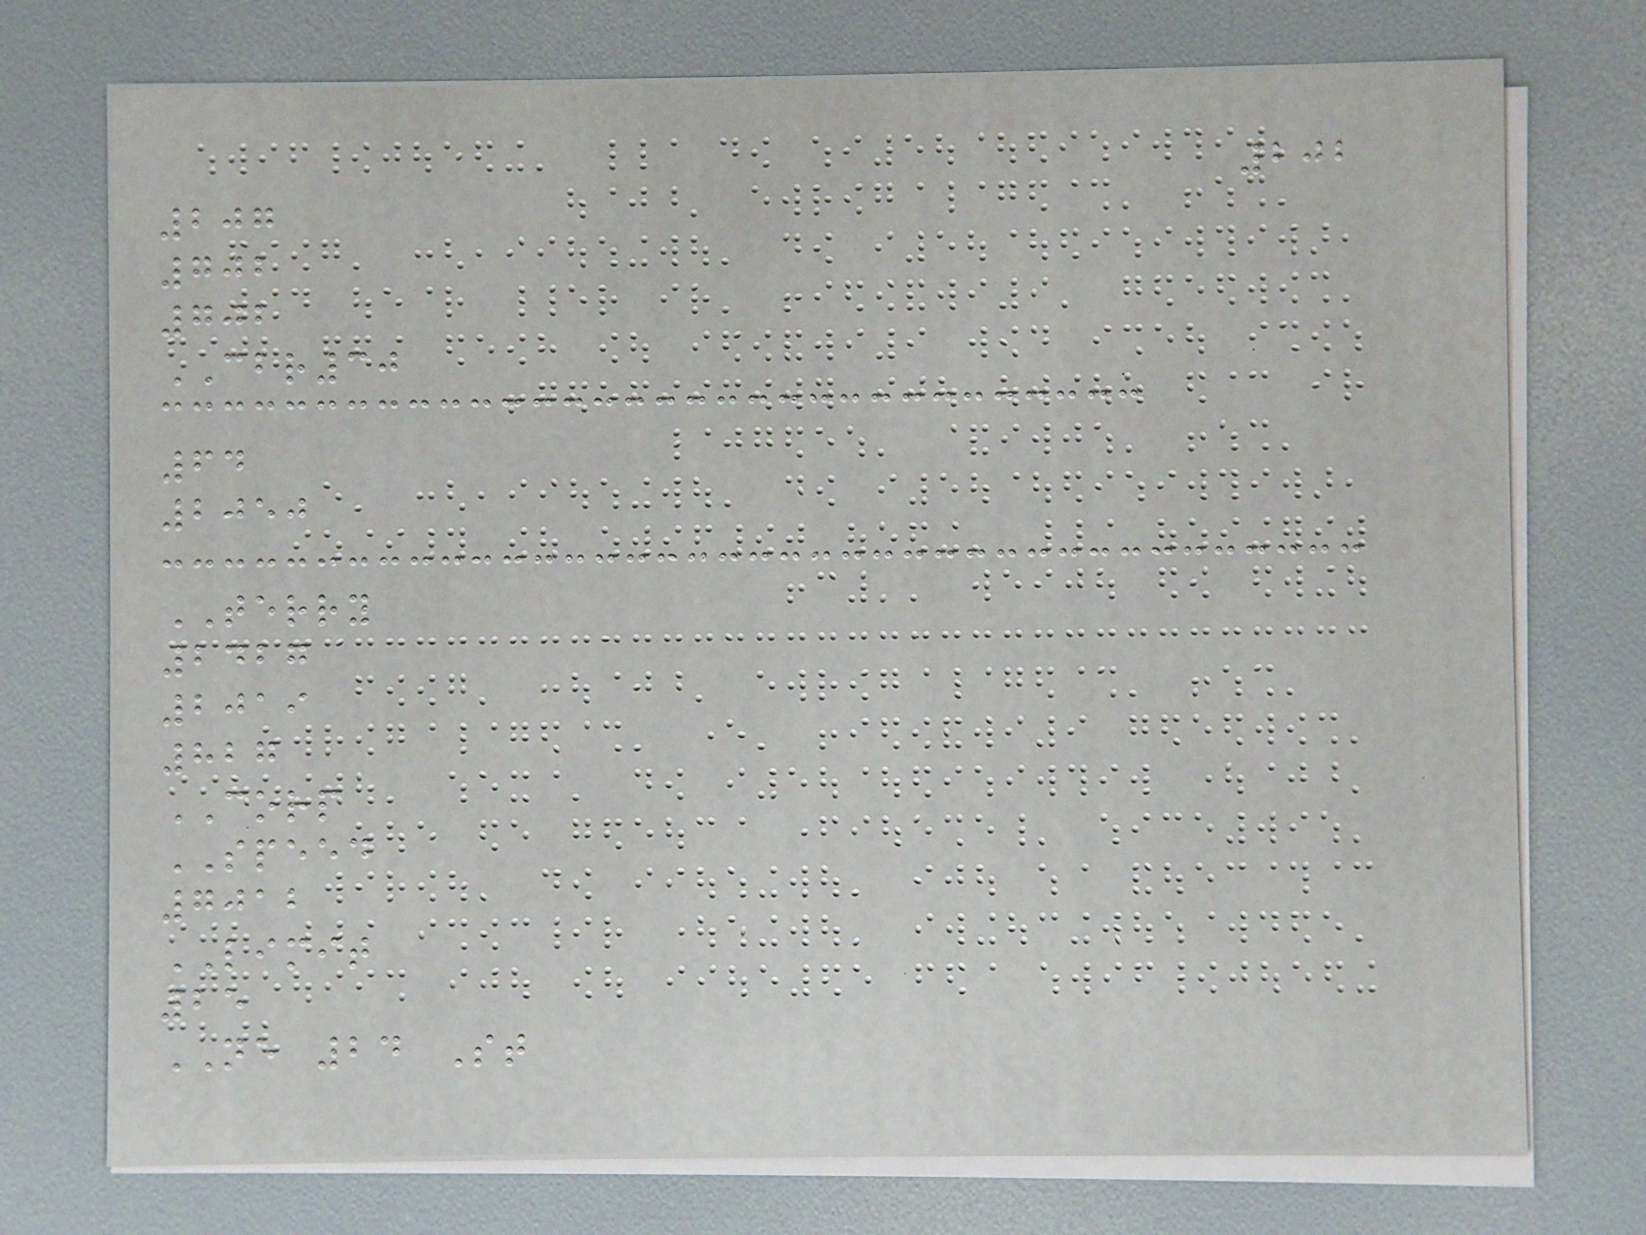202
207
702
702
CBR30
64
2050
TERRY
2427
2019
827
CORP
SPEED
7012
LIMIT
25
NE 24 St
